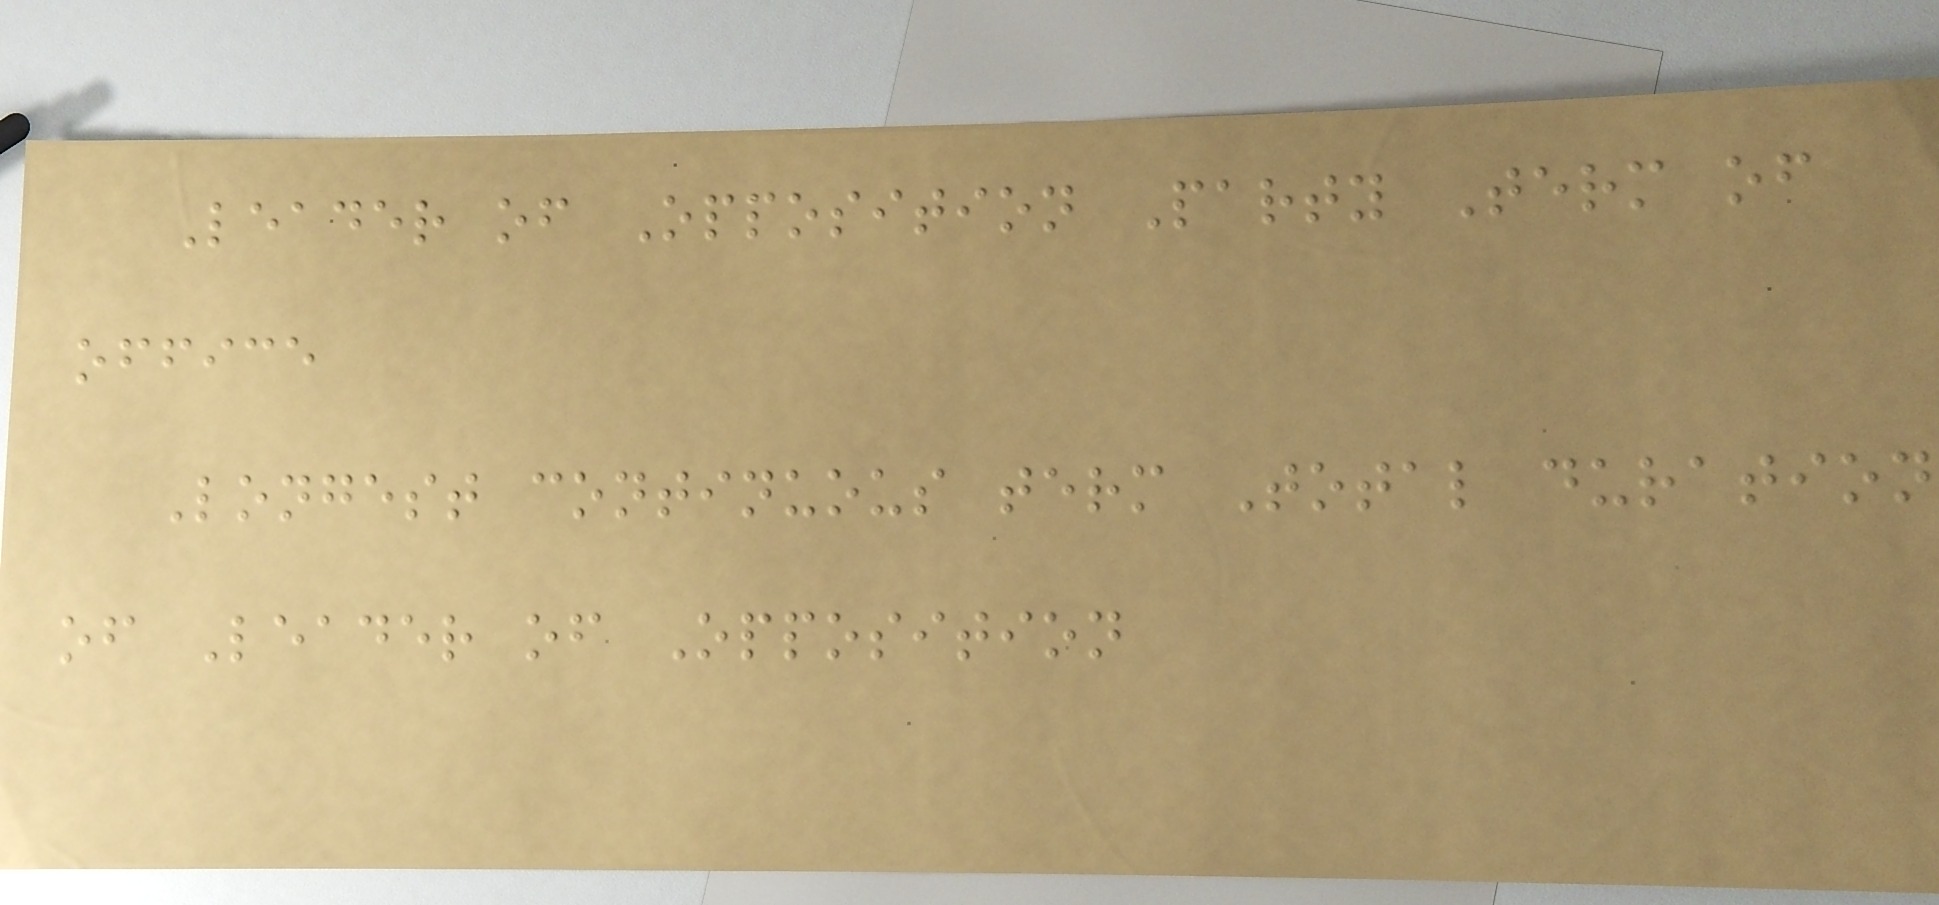Leader of Opposition Party Term of
office
Longest continuous term Total duration
of Leader of Opposition
